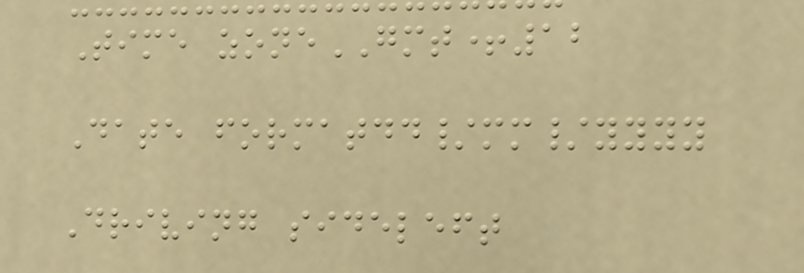Time zoneGMT+12
Date formatdd/mm/yyyy
Driving sideleft
